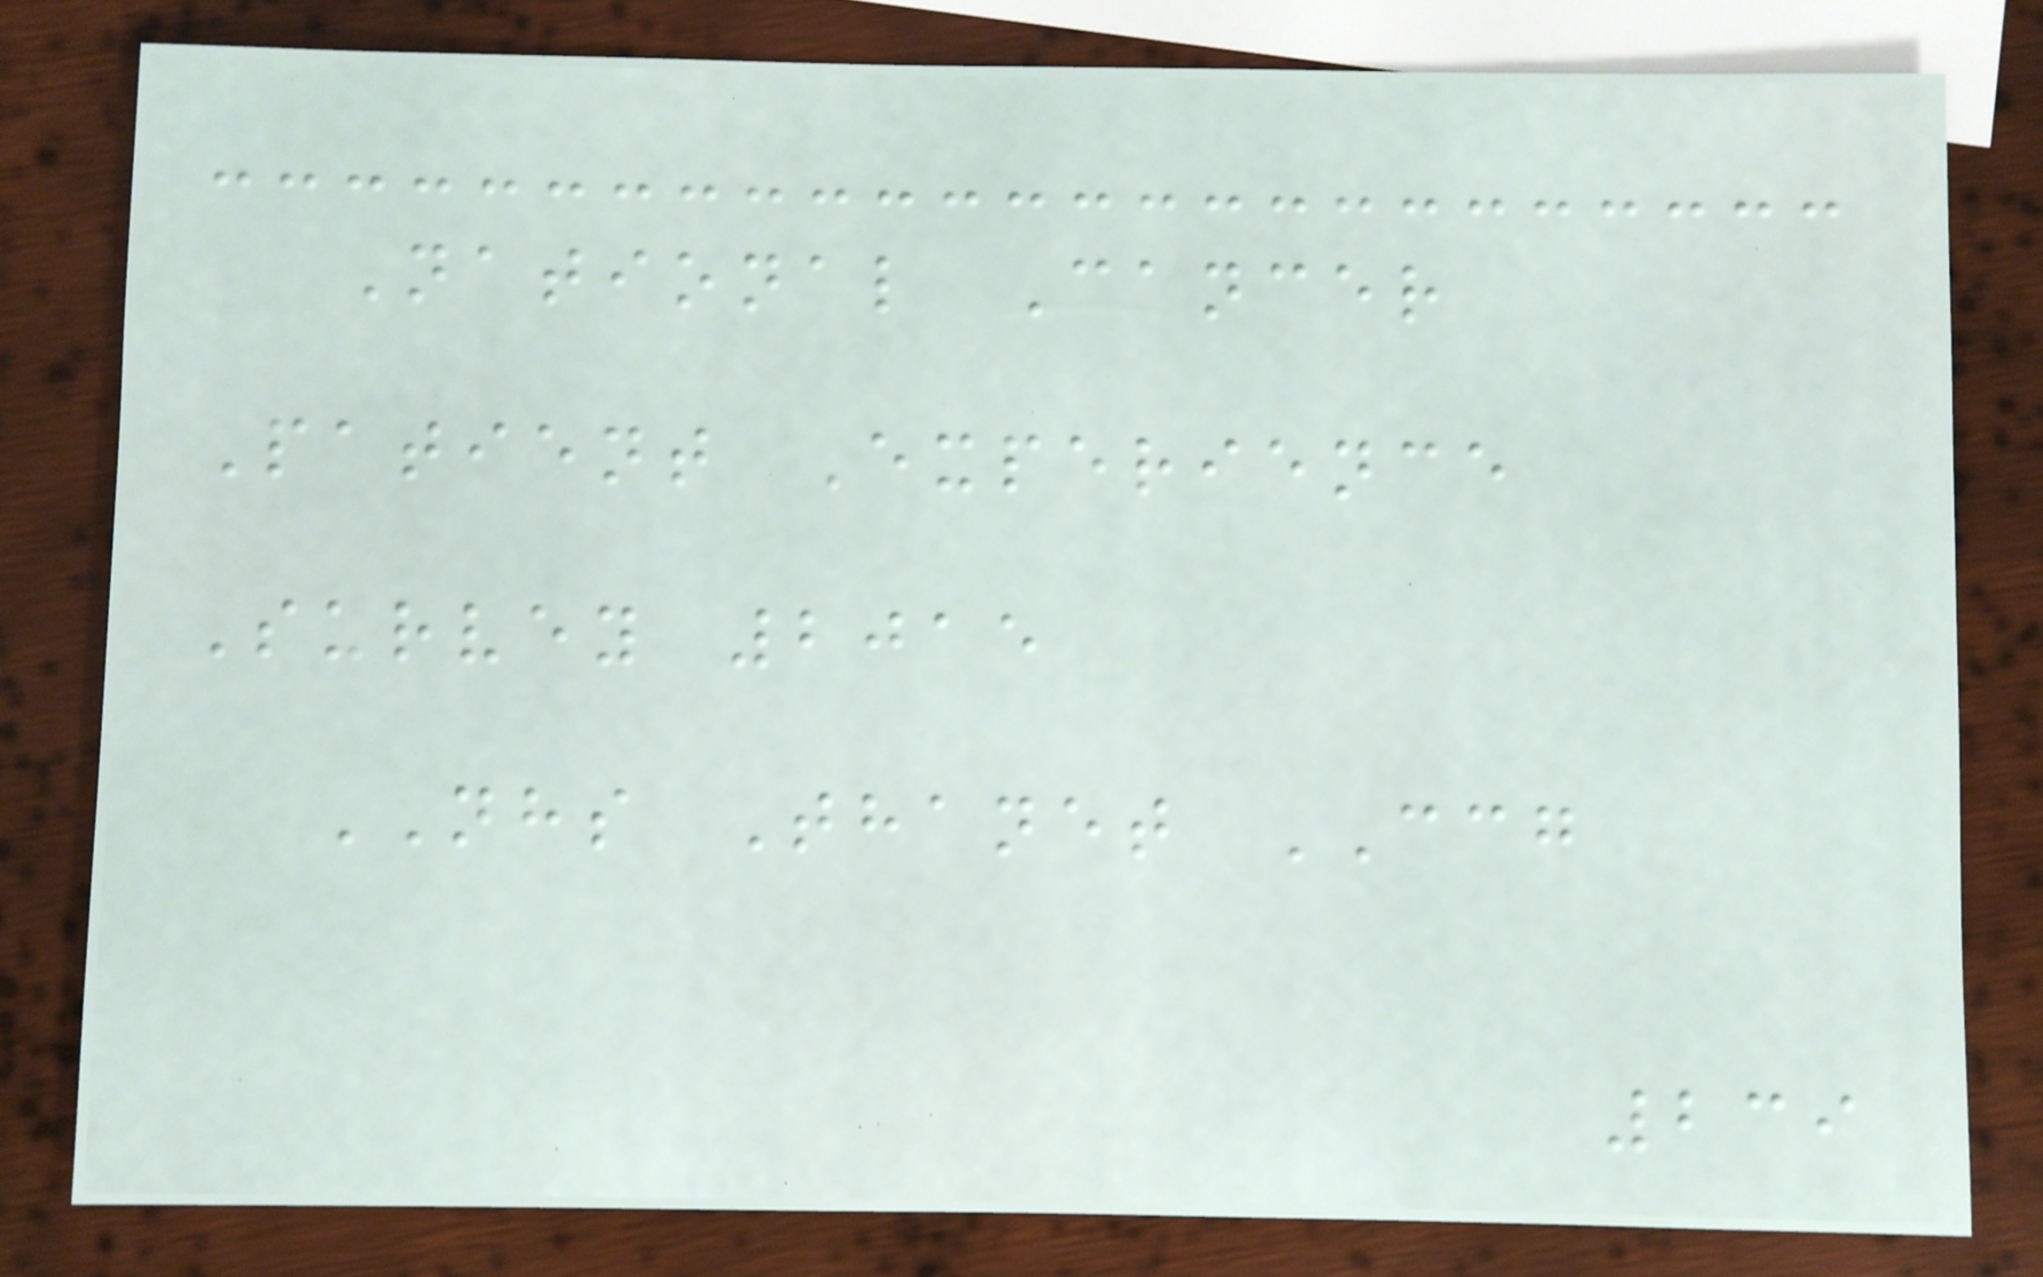National Cancer
Patient Experience
Survey 2015
NHS Thanet CCG
239
